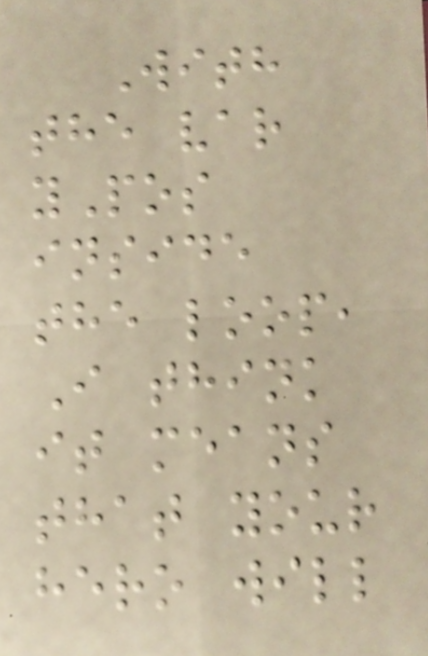With
the var
yPos
inside
the loop,
I think
it means
that your
hero will
